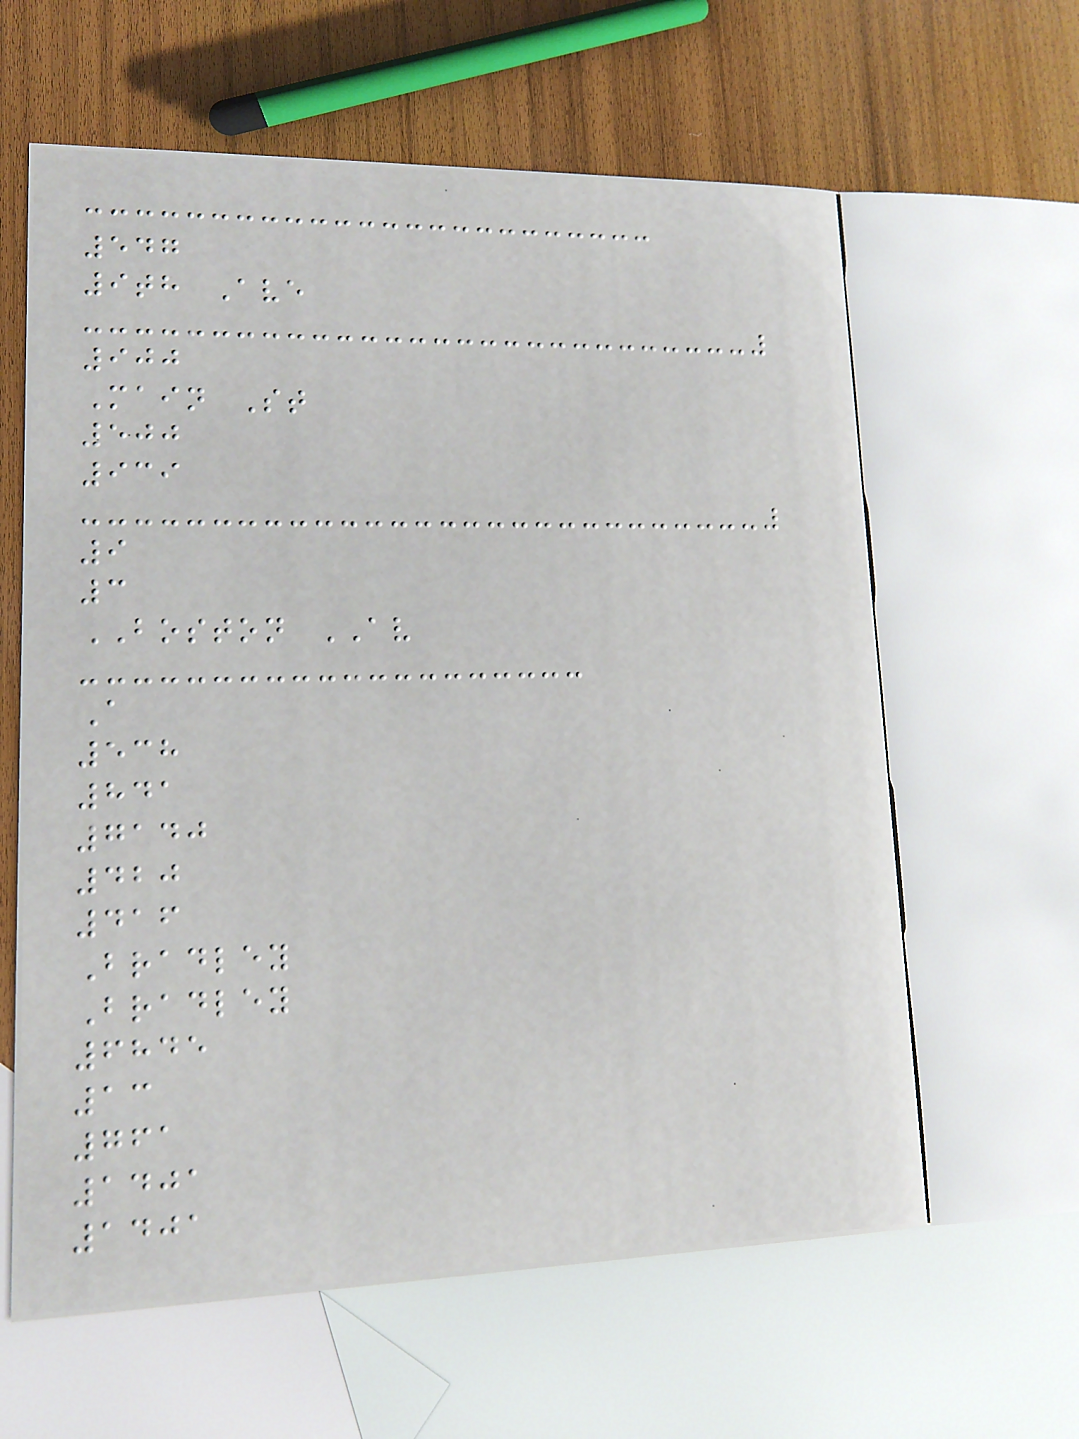547
9th Ave
900
Main St
500
939
9
3
BOSTON AV
A
538
841
7140
420
416
Bradley
Bradley
6845
13
761
1401
1401
